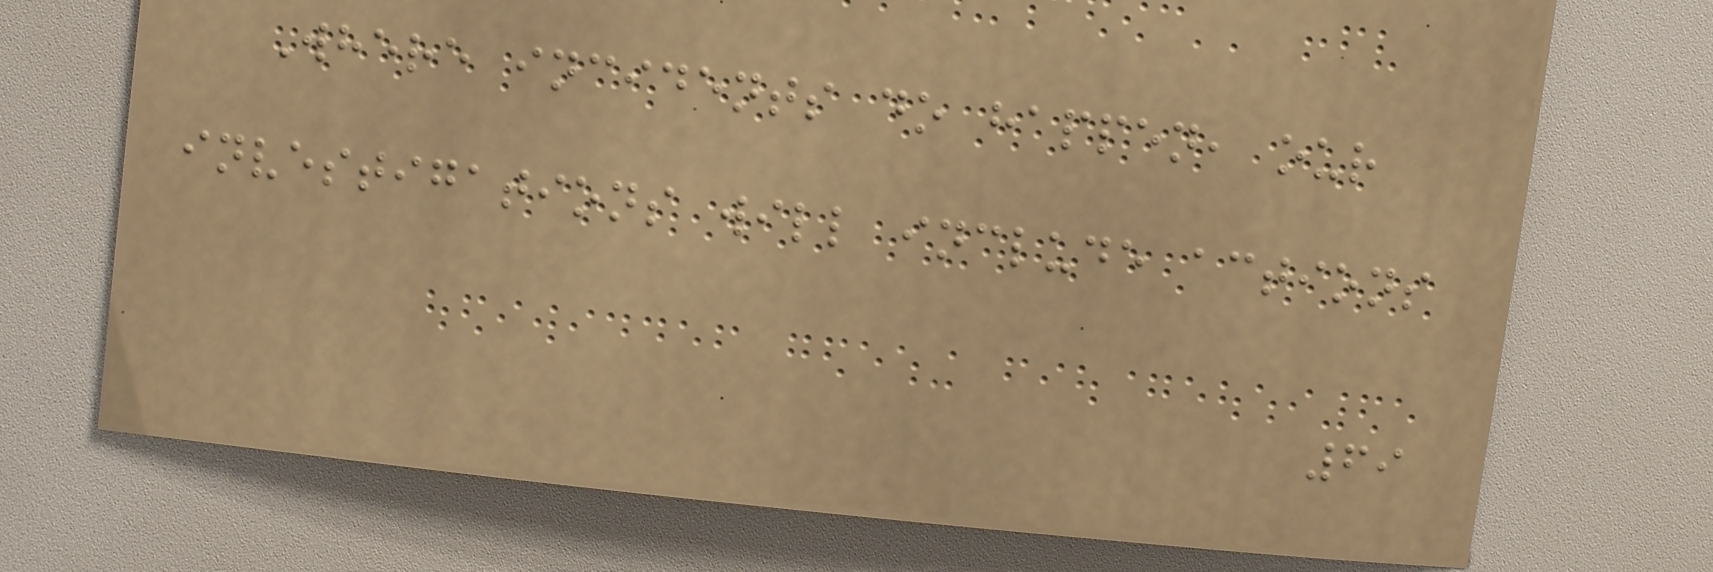Where incidents do happen, our
investigations will include actions
69
